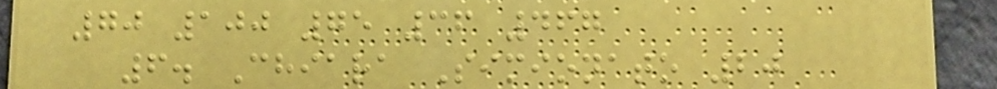70 100 75 36 467
6. Chiara Simionato 20
